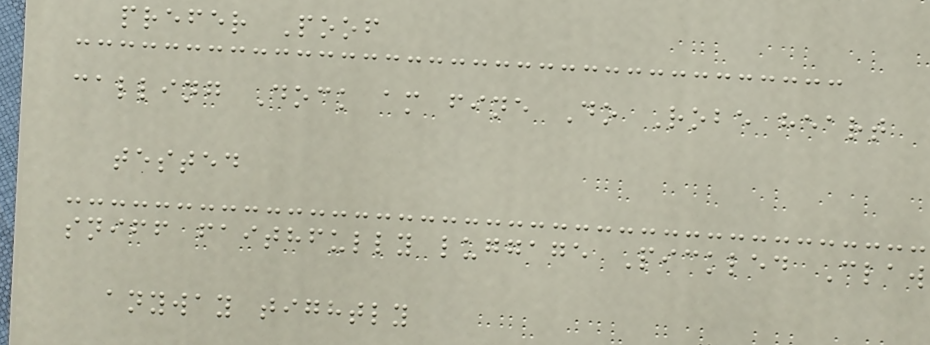prefer Poof
calling Dock am fine Do Robe heart
tested
sniff faithfully luggage Pickled Claw
anyway tightly
